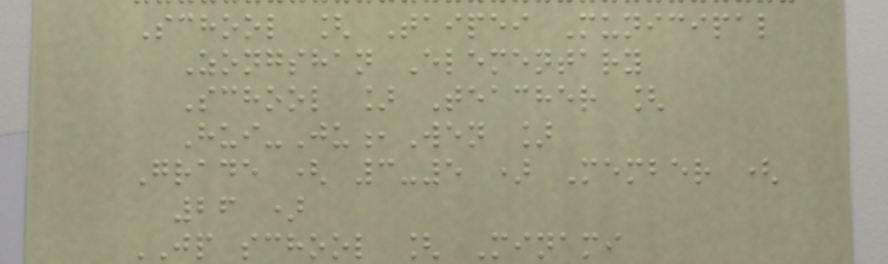School [ Taipei Municipal
Zongshan Elementary
School ] Teacher [
Hui-Ju,Wen ]
Grade ( 3-5 ) Member (
26 )
JP school [ Minami
